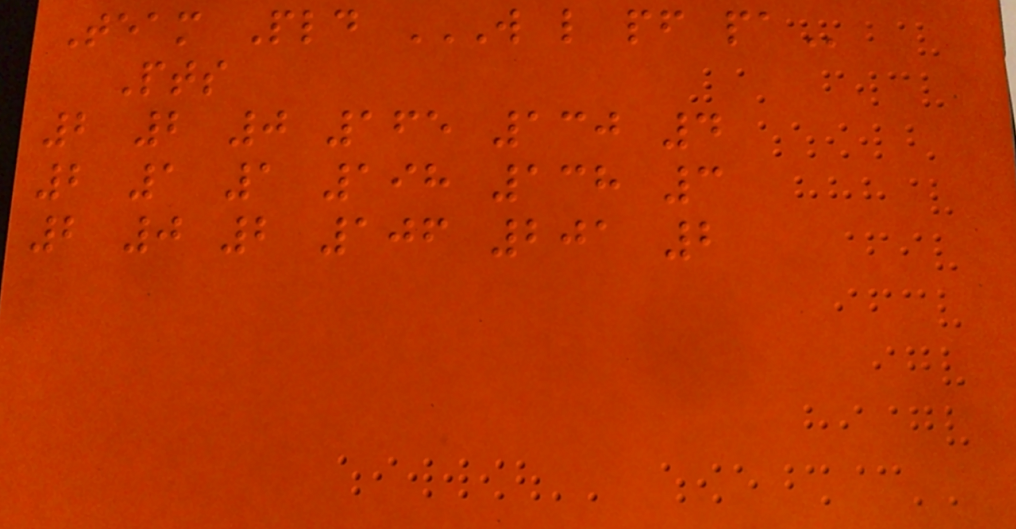Team Pld W L PF PA
Pts
2 2 0 165 130 4
2 1 1 198 138 3
2 0 2 106 201 2
